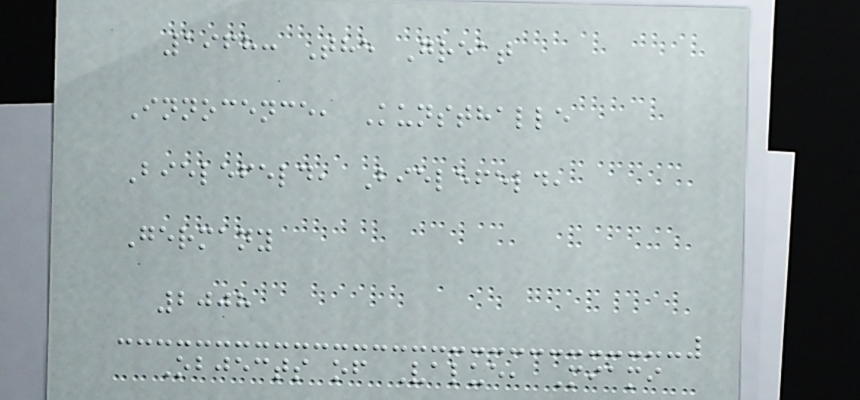1968: The Great
Innocence, Kunsthalle
Bielefeld, Bielefeld,
Germany
2008
Objects of Value, Miami
